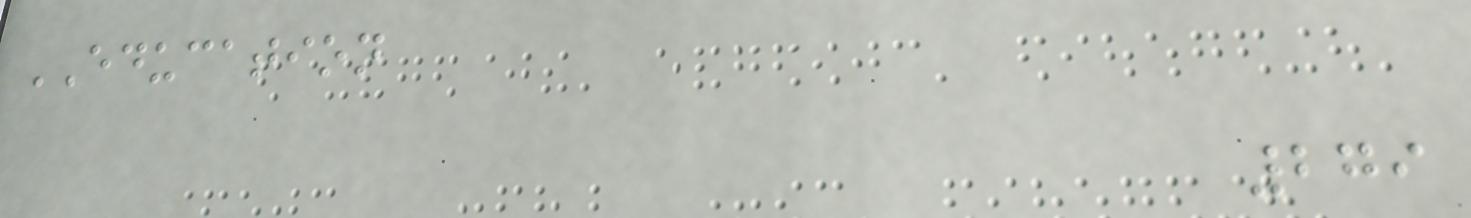EDUCATION
279
